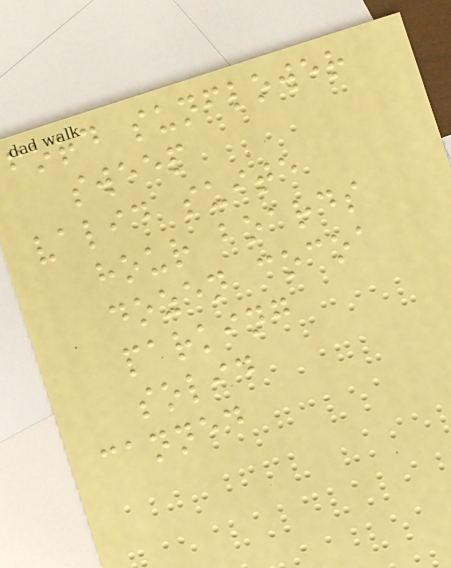ford sunflower
sweep
valid suite
hour boards
dozen cocoa
parking
solid
canned
